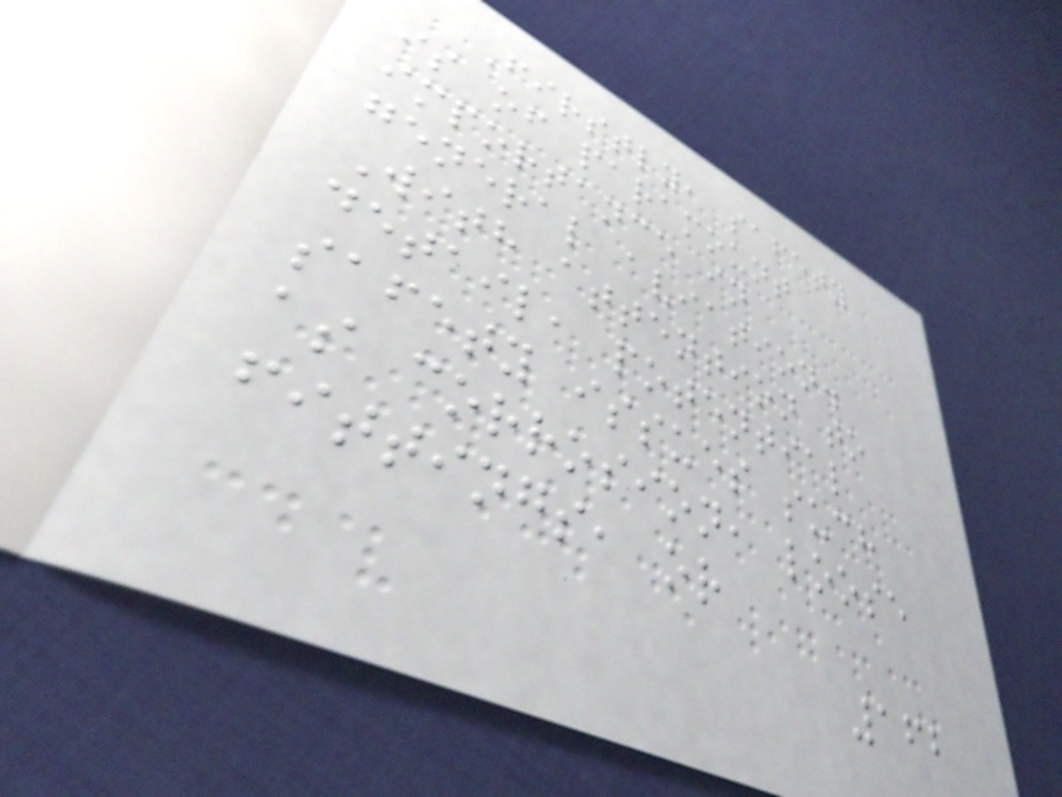Firstly, safety
is of paramount
importance in
general aviation.
With attention to
detail, potential
safety issues such
as corrosion, loose
fittings, or
162
